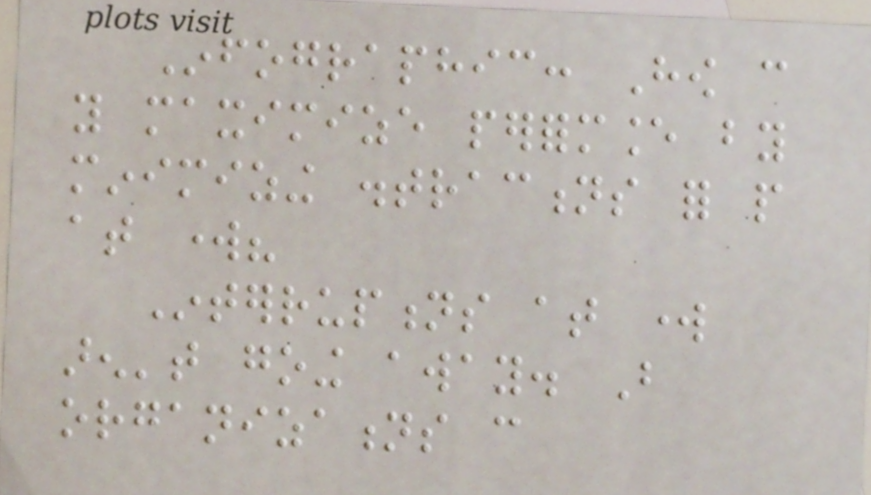Infographic: How can
you maximize performance by
minimizing distractions for people
at work?
Interruptions at work
aren't going away. But
organizations can
